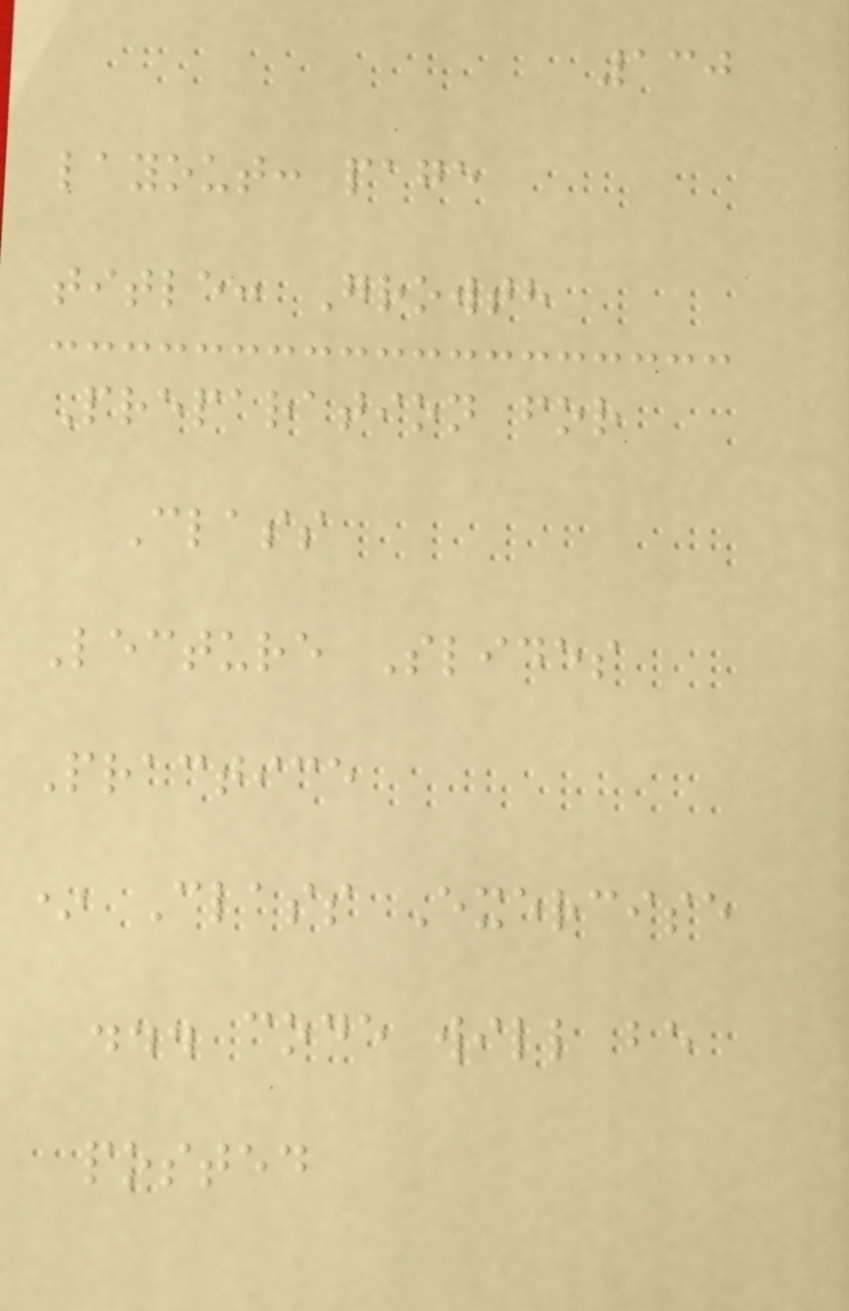130
layout: page
title: Growth
Preparation for
Class
Lecture Slides
Practice
* Class Exercise
... code will be
posted
